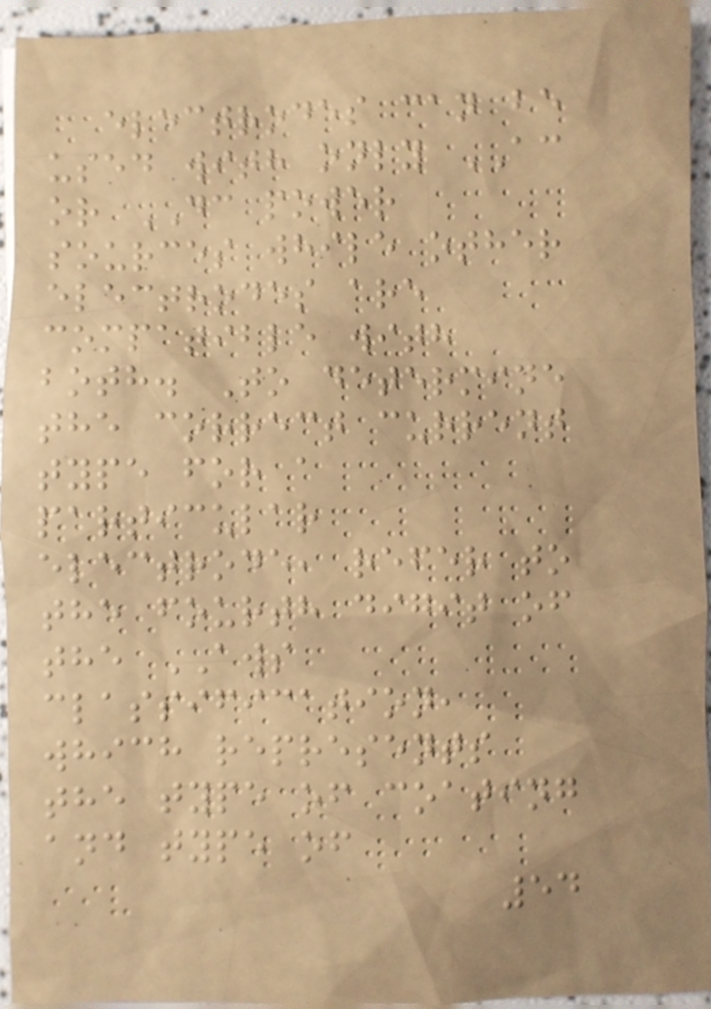electrodes can be
used with only AC
or DC power
sources while other
electrodes are
compatible with
both. To determine
the correct current
type for a
particular
electrode, refer to
the fourth digit of
the AWS
classification,
which represents
the type of coating
and type of
54
